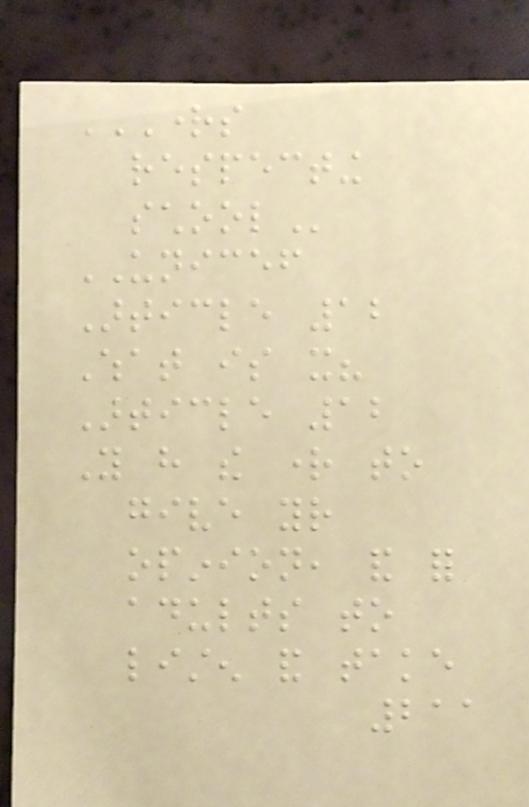RIGHTS
RESPECTING
SCHOOL
UNICEF
Article 12
What is it?
Article 12
You have the right to
give your
opinion, and for
adults to
listen and take
211
